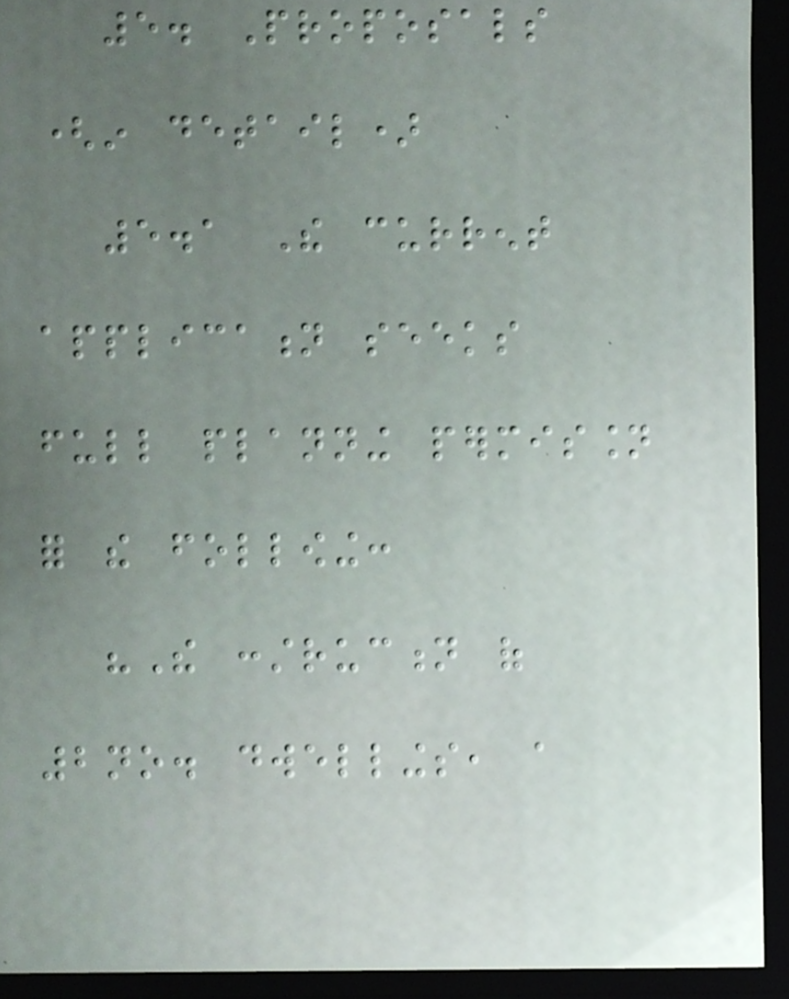5. Proposals
(in detail)
5.1 The current
application seeks
full planning permission
for the following:
"The construction of
2no. dwellings, a
